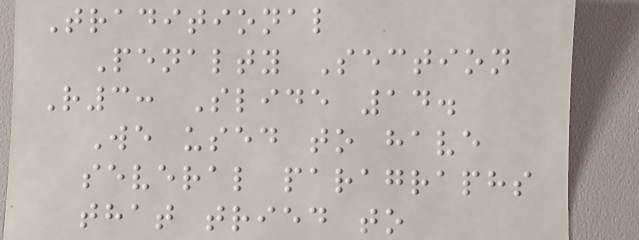Traditional
Penalty Section
R3: Slide 14.
We used to have
several paragraphs
that tried to
